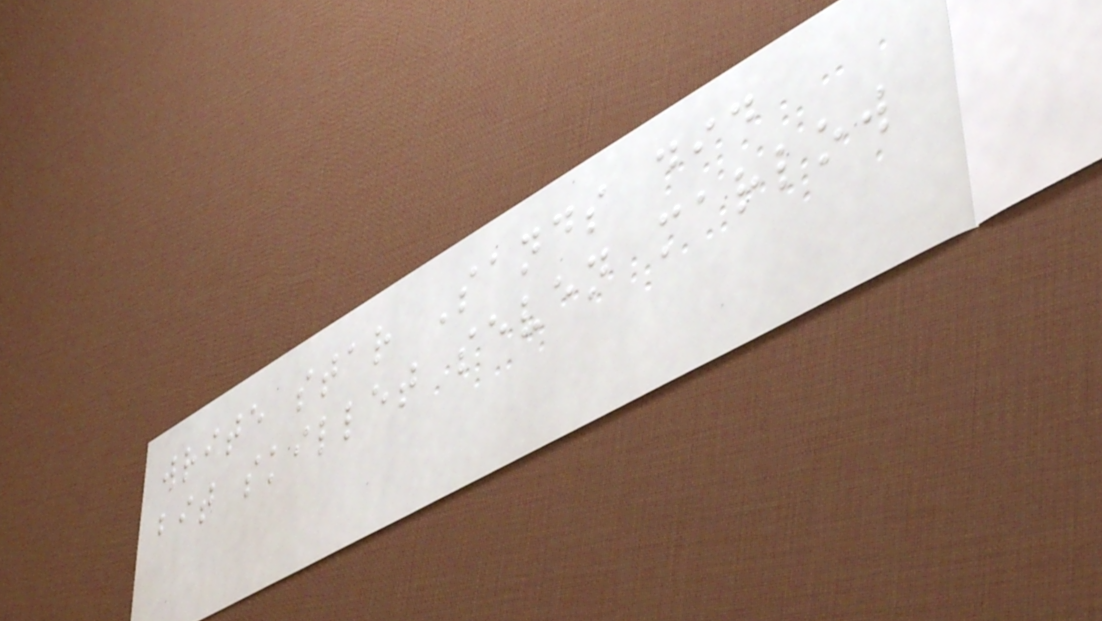write star Sands did
bit skillet seven marlow
